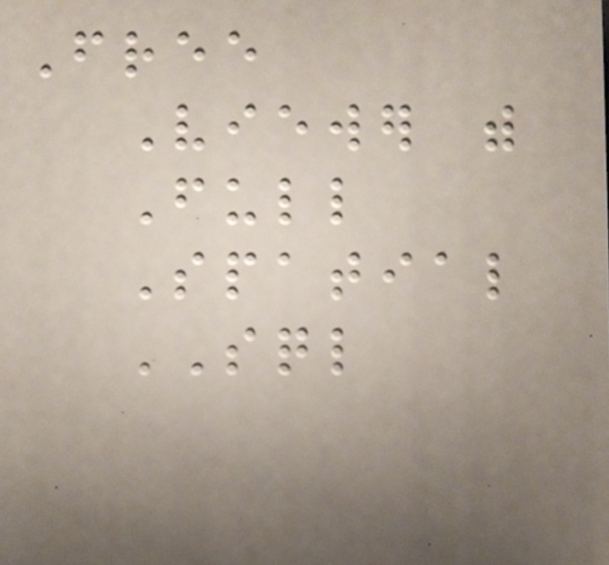Free
Viewer with
Full
Spatial
SQL
